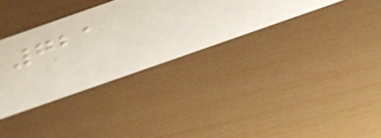721
